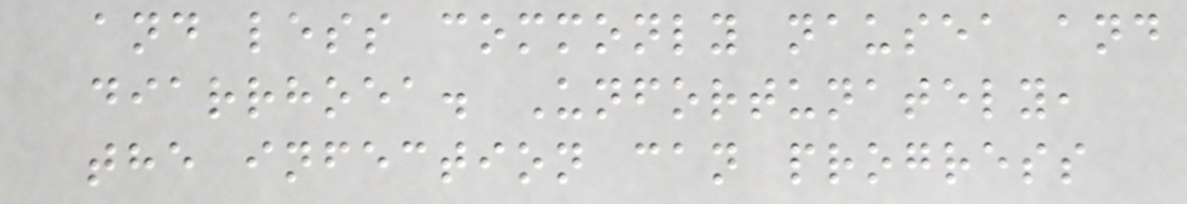and less commonly nausea and
diarrhoea. Unfortunately,
the infection can progress
